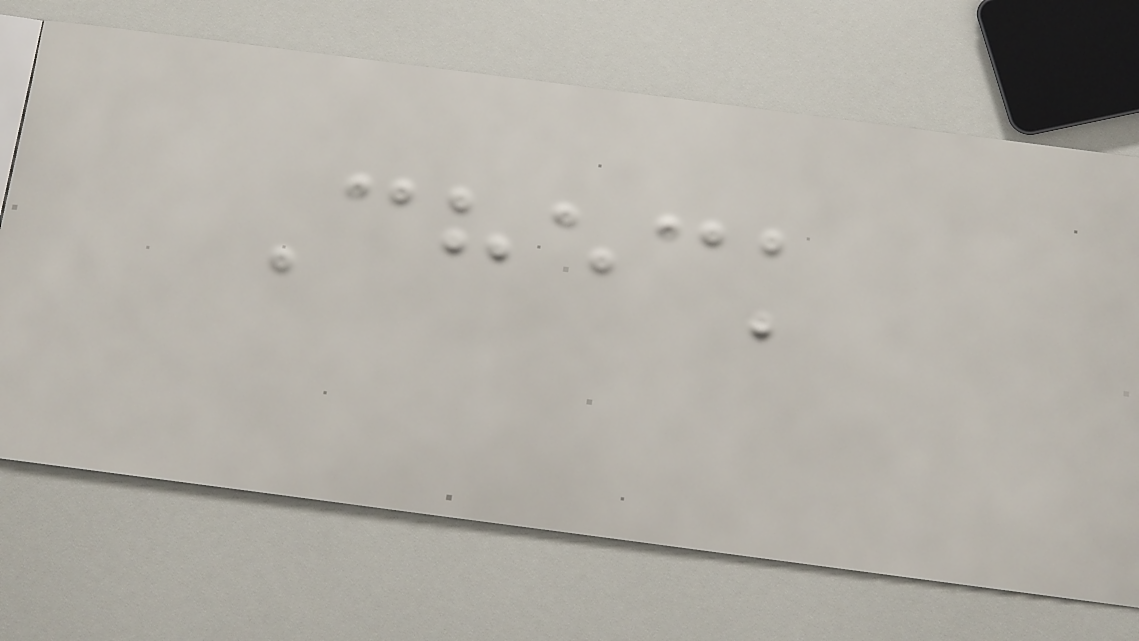Check
